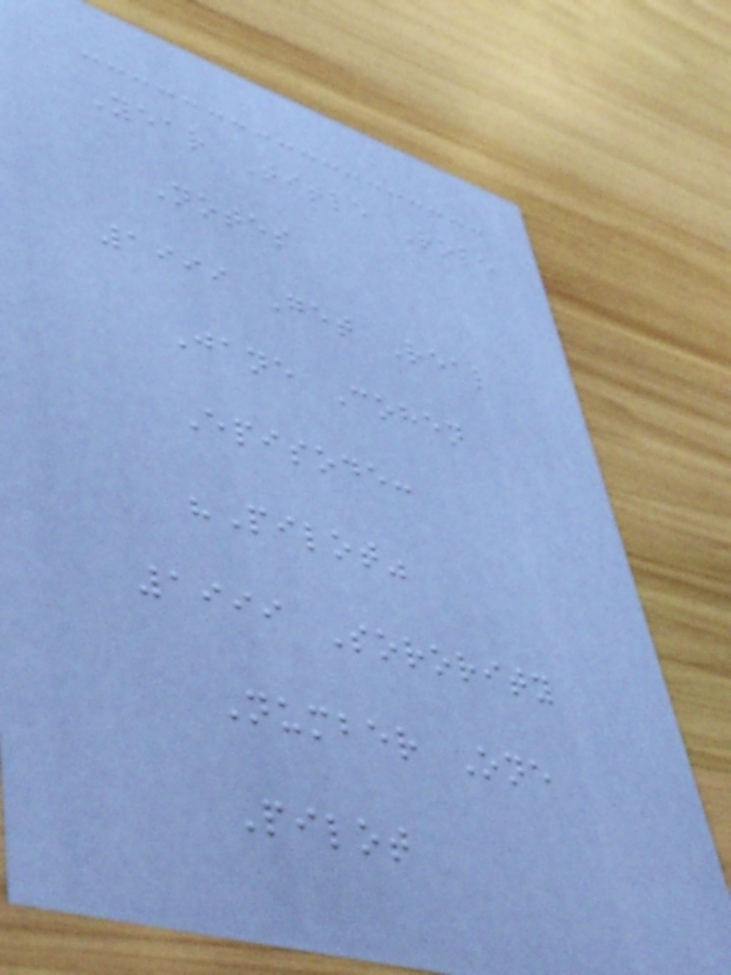Year Title Role
Notes
1999 Get Real
Jane Cohen
Episode:
"Pilot"
1999 Sorority
Number One
Pilot
